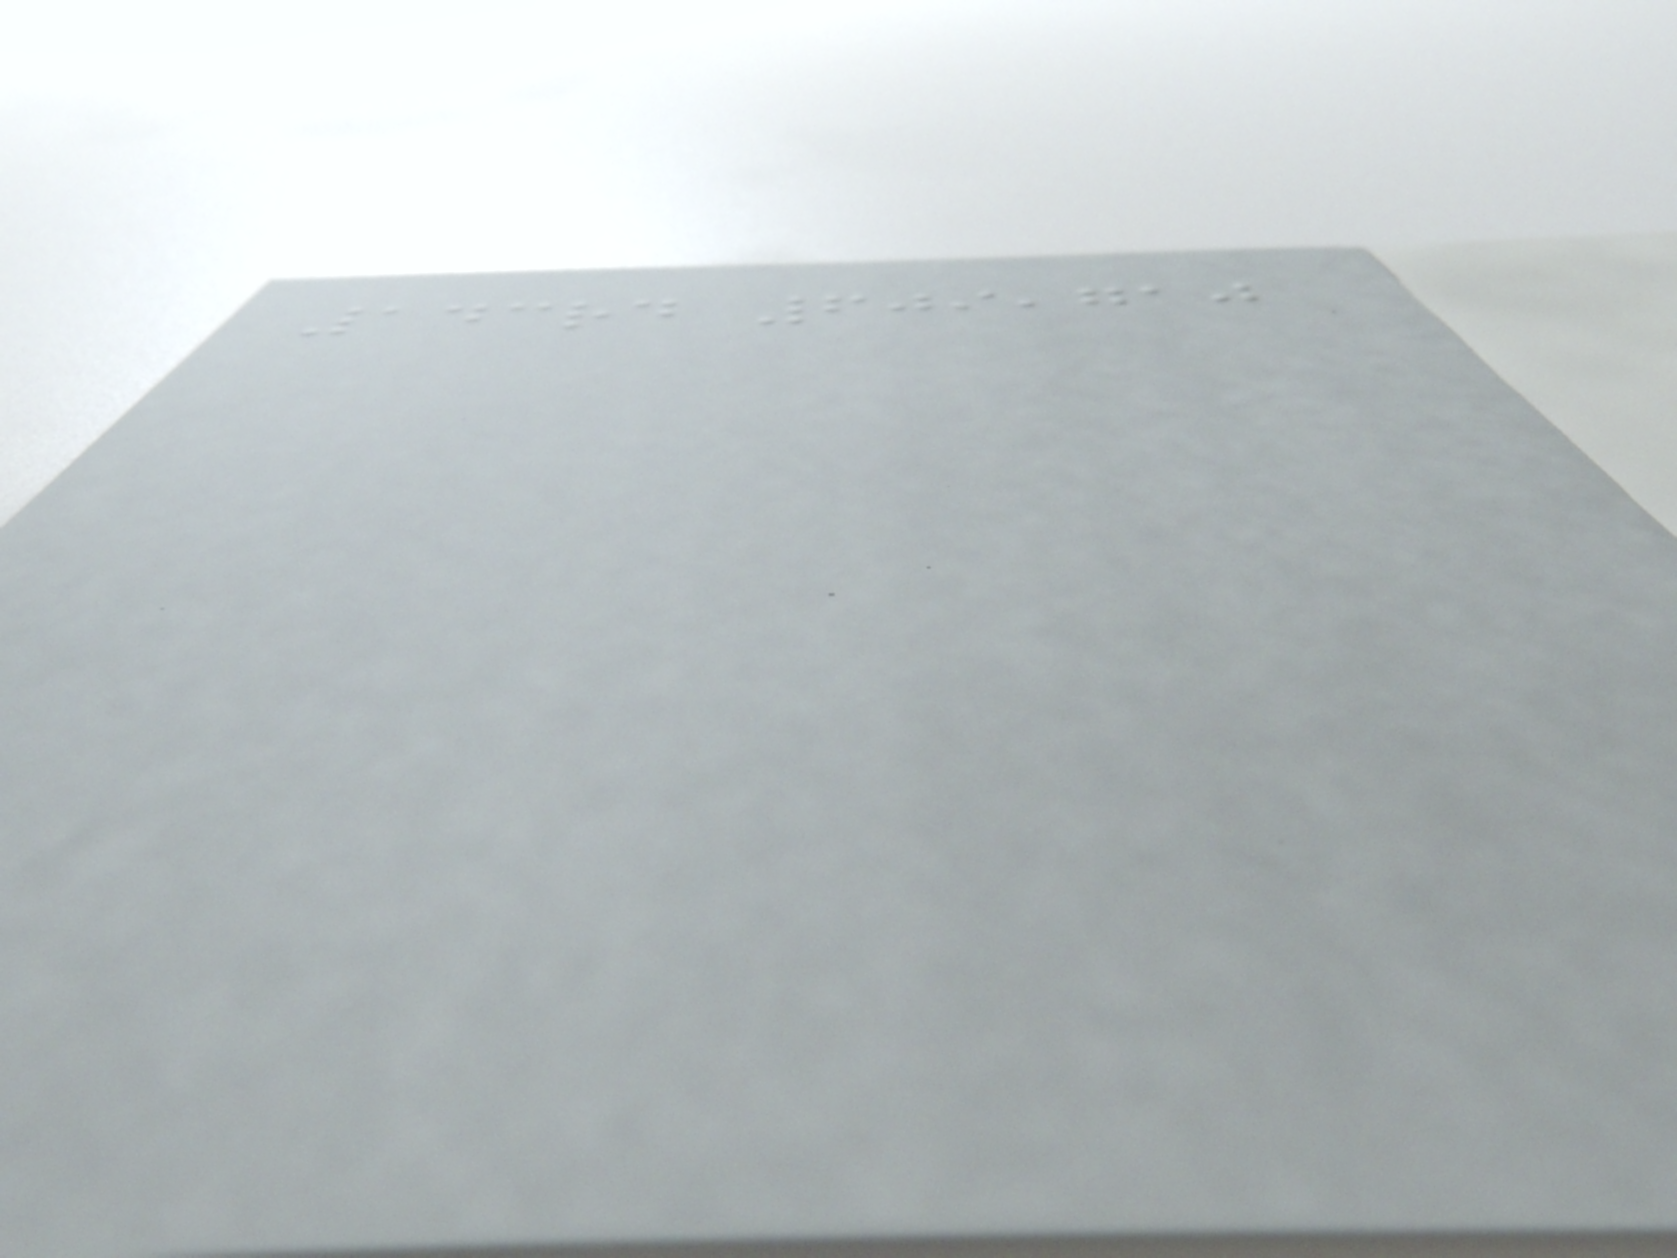143rd 609,710
